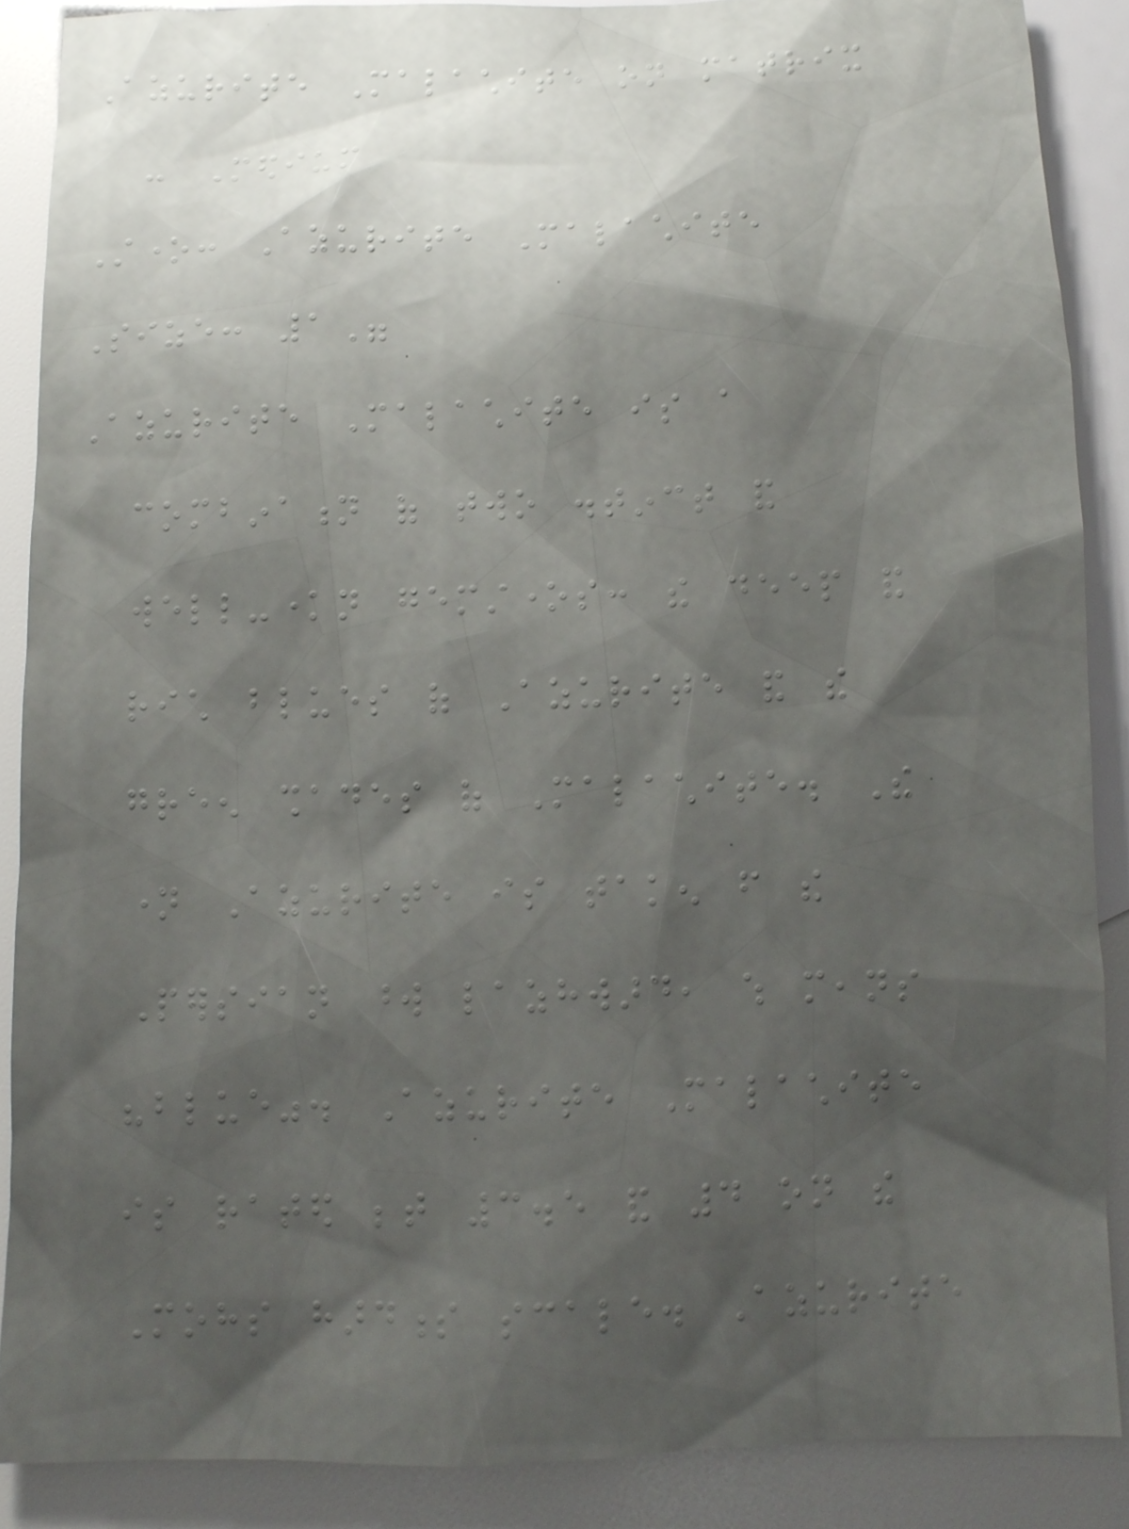Azurite Malachite on matrix
- Medium
Stone: Azurite Malachite
Size: 1"
Azurite Malachite is a
combination of two distinct and
well-known gemstones: the deep and
rich blues of Azurite and the
green shades of Malachite. The
name Azurite is taken from the
Persian word lazhward, which means
"blue". Azurite Malachite
is rated between 3.5 and 4 on the
Mohs hardness scale. Azurite
